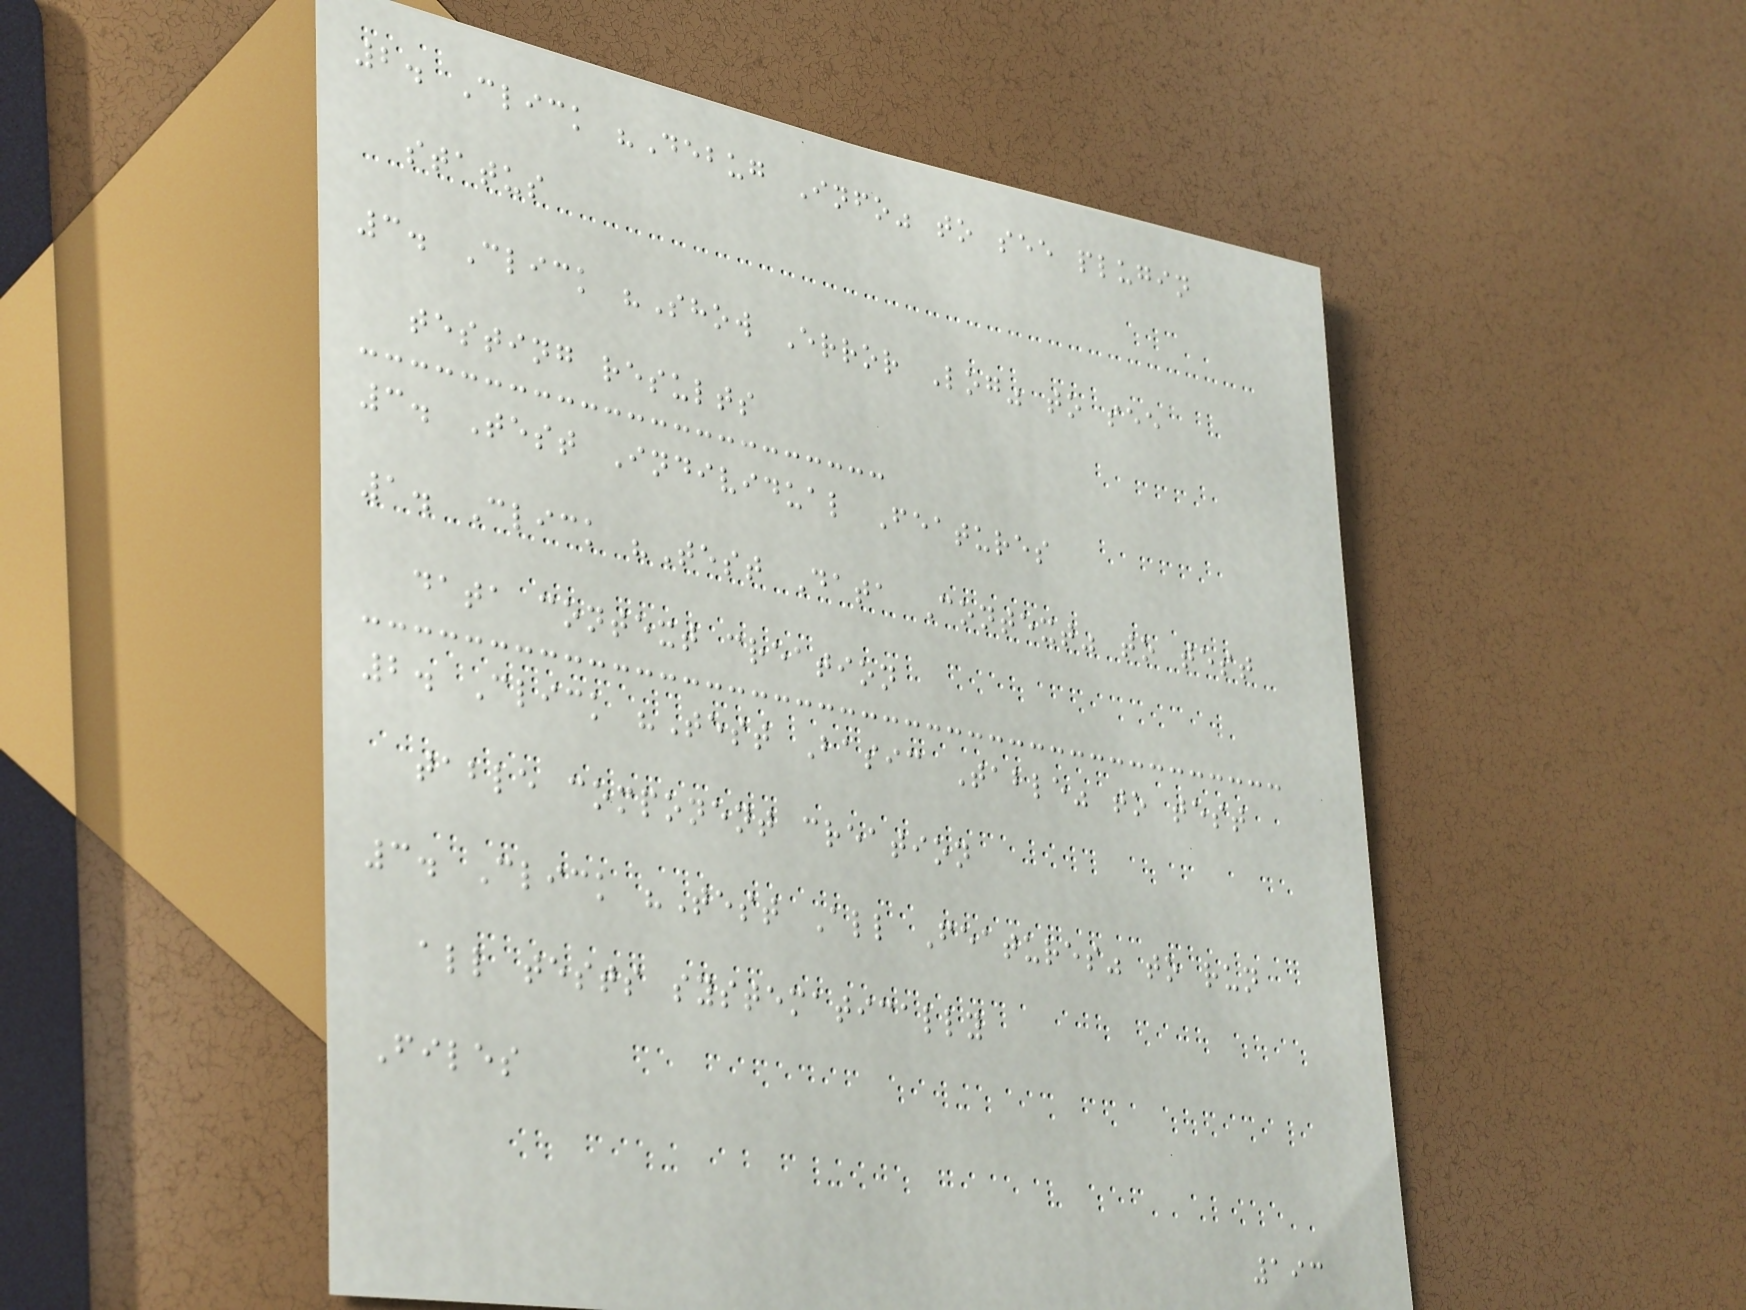2. Click "Debug Info" to see plugin
status
3. Click "Show Error Log" to see
testing results
3. Test Individual Features
1. Click "Test Data Context" to test
data context creation
2. Click "Test Basic Table" to test
table component creation
3. Click "Test All Features" to run
all tests systematically
Files
193
